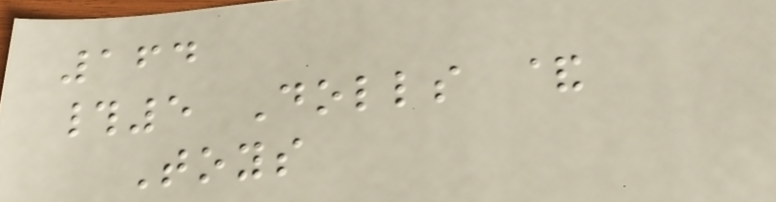164
#5 Dolls &
Toys
